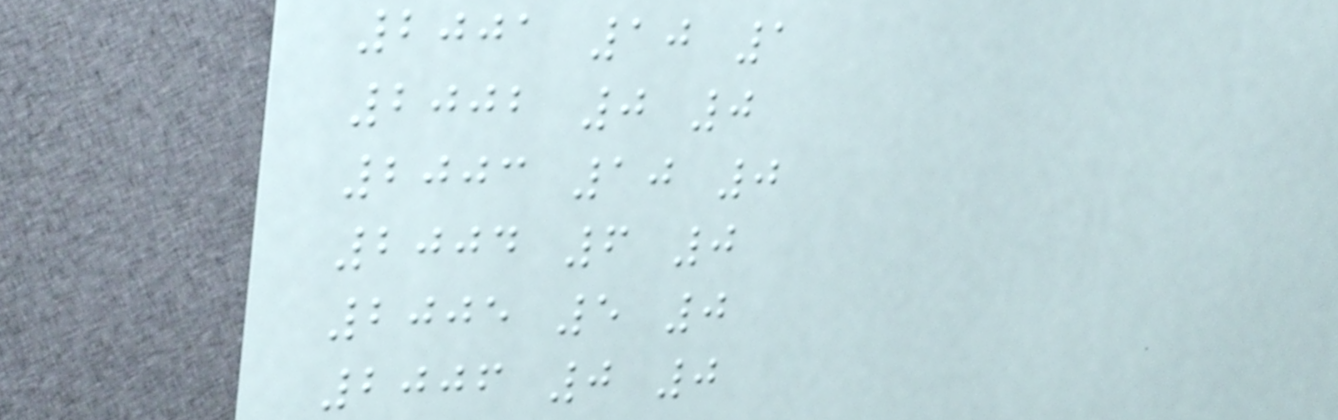2001 10 1
2002 0 0
2003 10 0
2004 6 0
2005 5 0
2006 0 0
